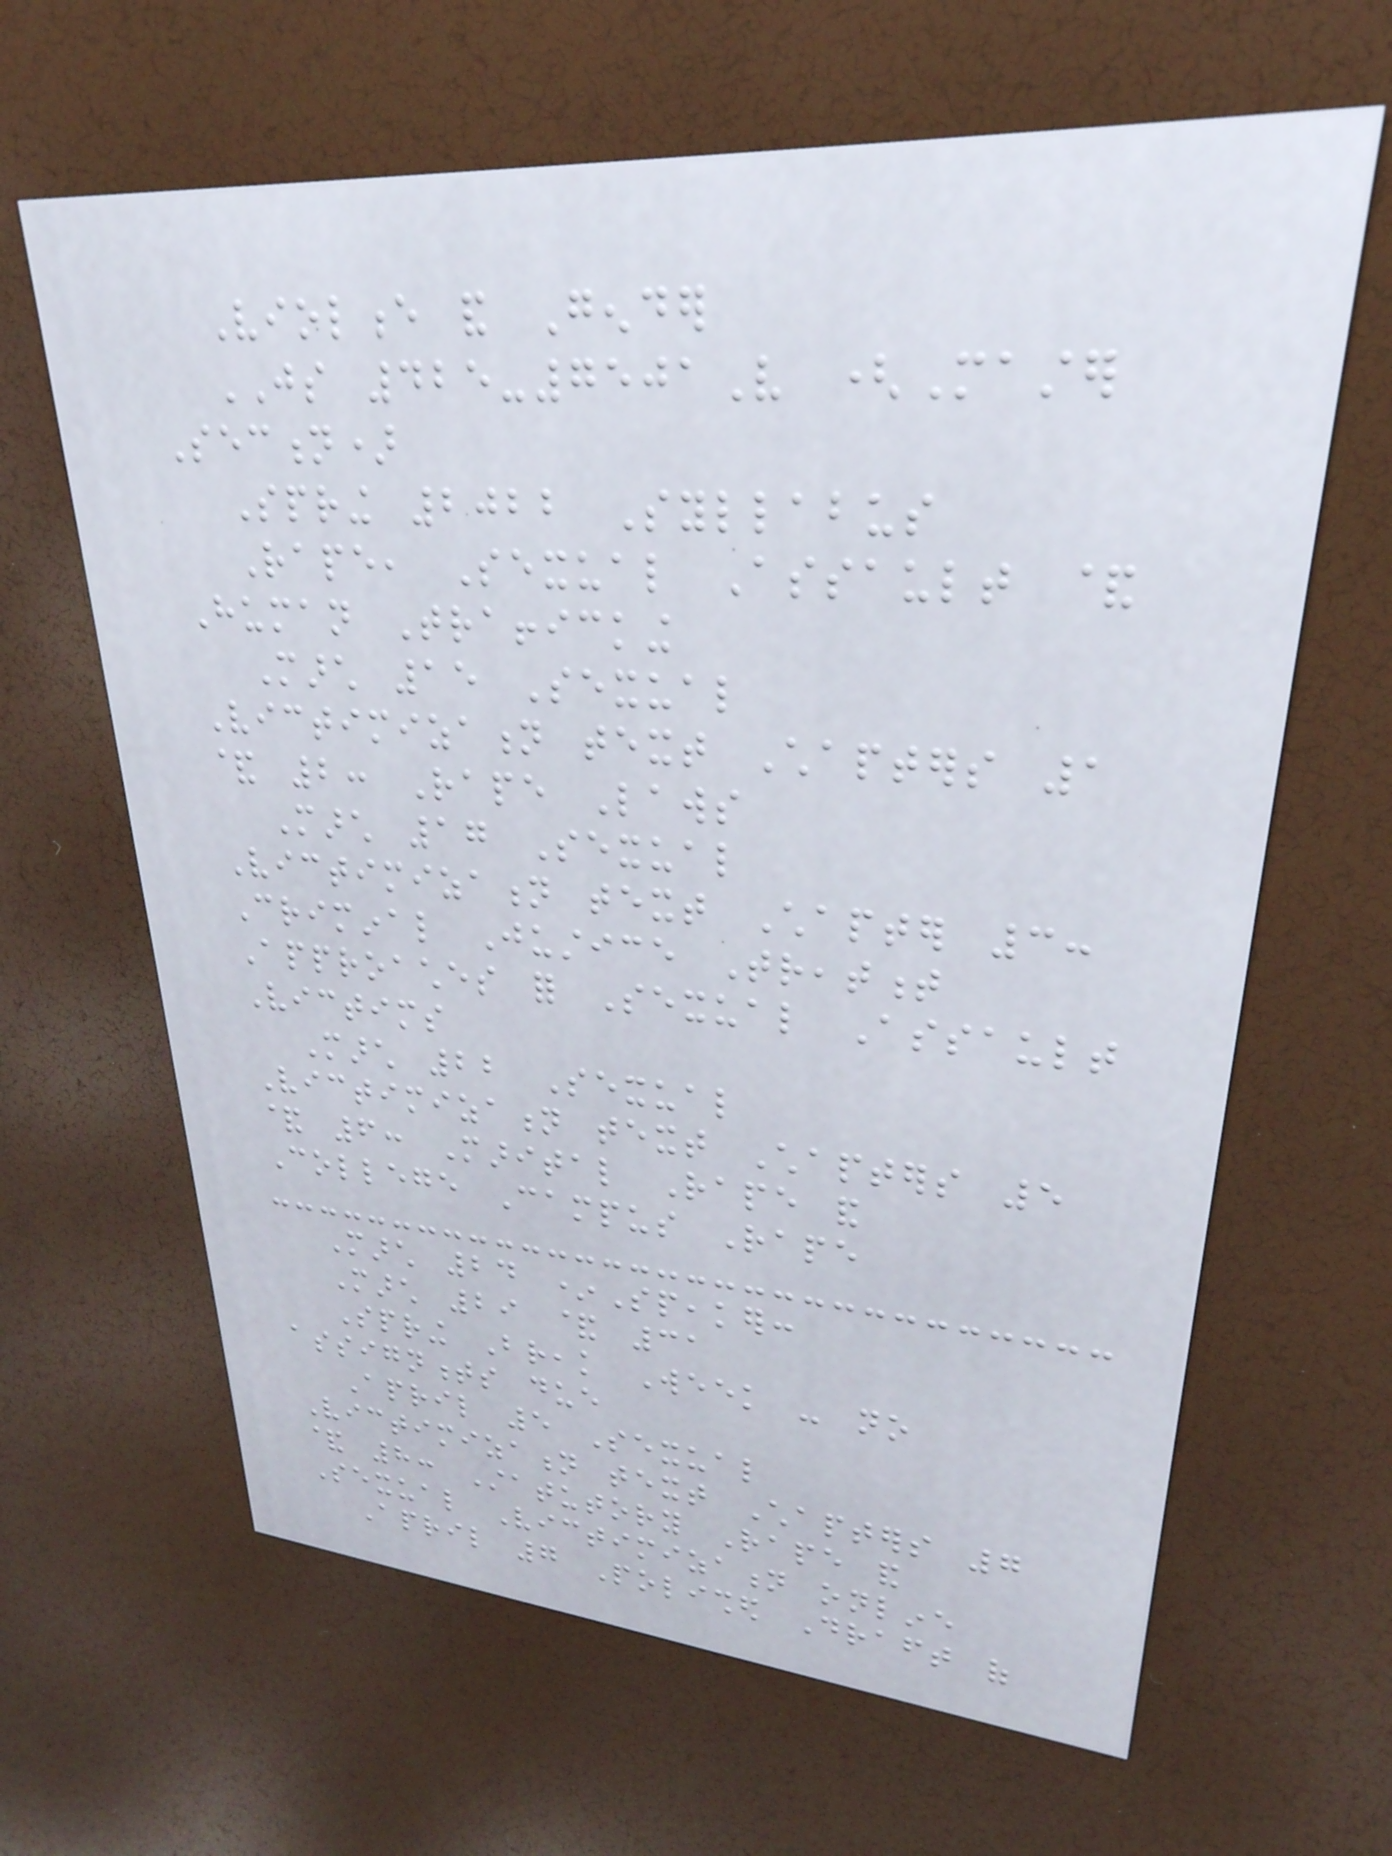Violence and Gender
JS 425-7501V (Master
Section)
Spring 2022 Syllabus
Rape, Sexual Assault &
Human Trafficking
March 15 Sexual
Victimization text Chapters 1
& 2: Rape Laws
March 17 Sexual
Victimization text Chapter 3:
Criminal Justice Treatment
Approaches for Sexual Assault
Victims
March 22 Sexual
Victimization text Chapters 5
& 6: Marital Rape and
College Campus Rape
March 24 *Speaker:
March 29 & 31
Spring Break Week - no
assignments due
April 5 Sexual
Victimization text Chapters 7
& 8: Statutory Rape and
Sexual Victimization online
April 7 Polished Draft of
